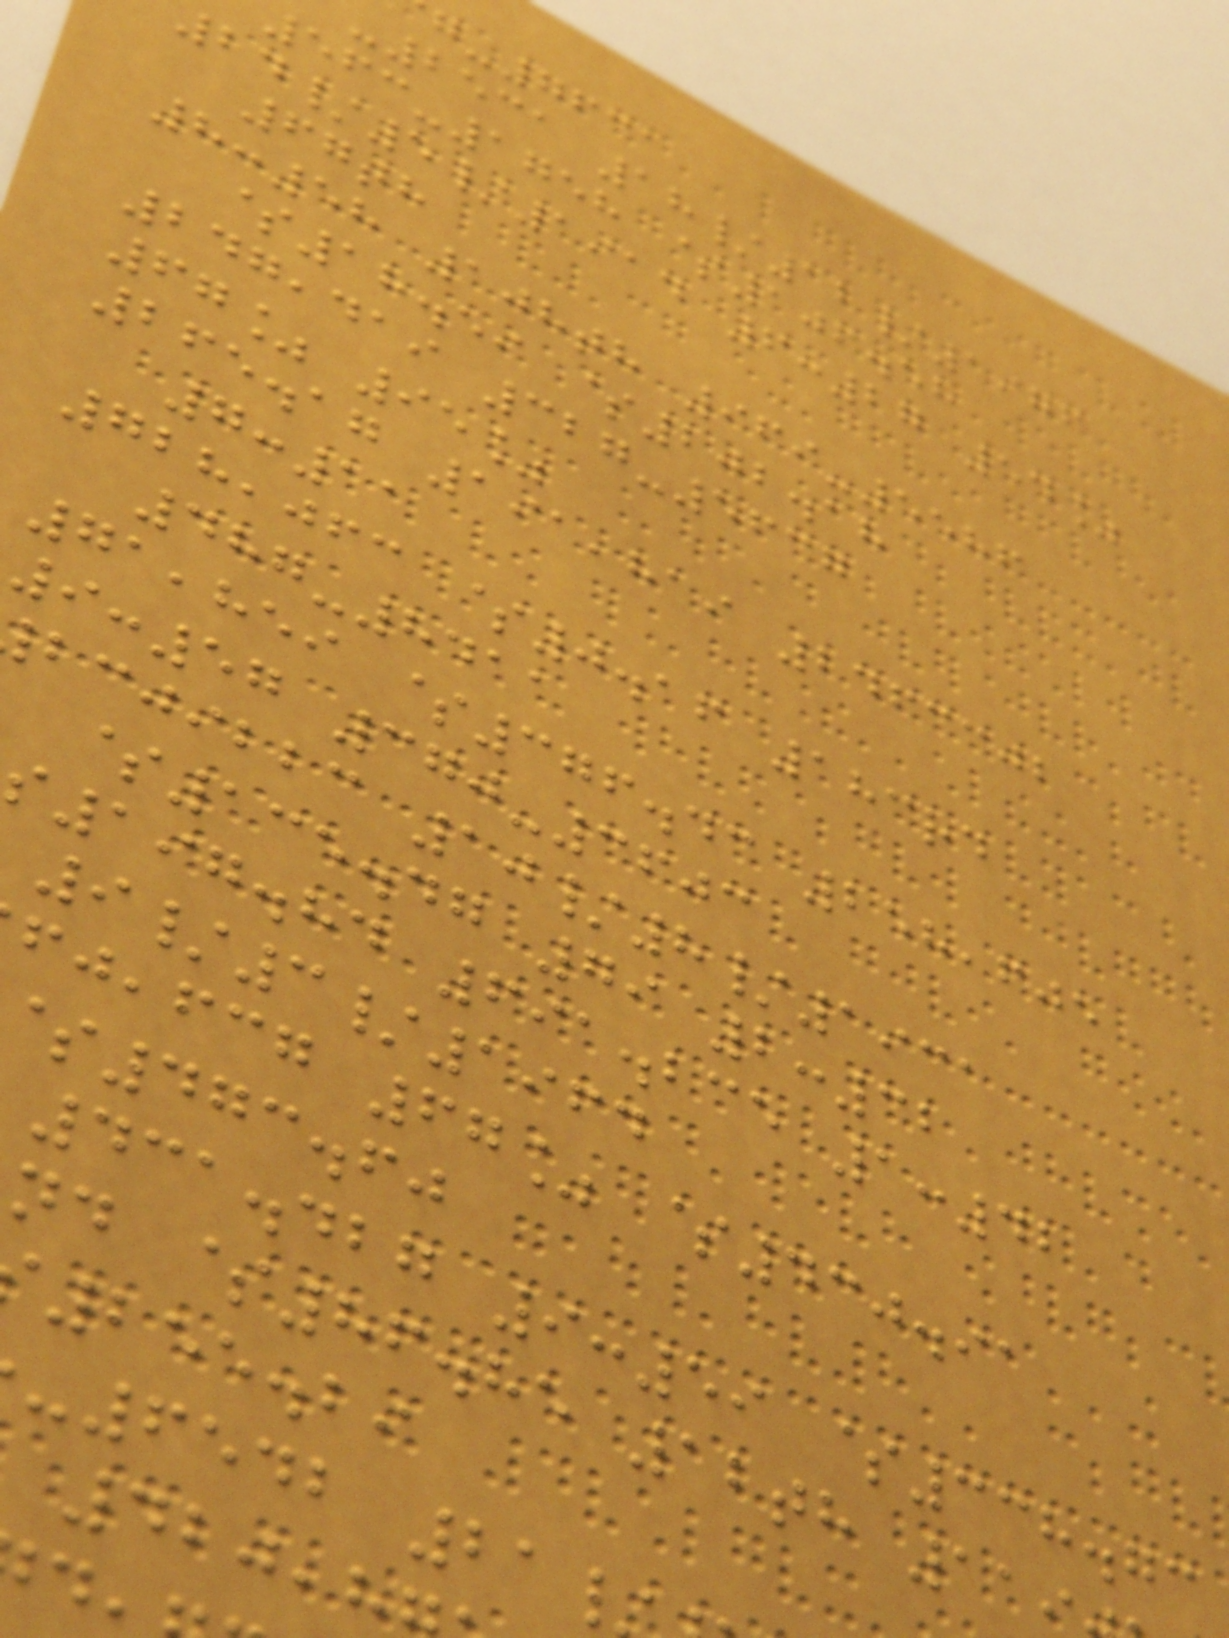-7631
-2531 18/12/1976
563-1758 $106.58
24/5/1914 6:27 54%
67th
8:58 108th 969-5586
$18.59 $202.18
247,419 327-5637
67% 95%
265.17 191,819 2463302
7:11
728,063 $0.16 183rd
487-8411
71,859 $376.43 258,605
9:57 370-3603
bcjibbc 10/8/1931
$135.47 79 2:32
197.84 691.235 1:42
9/3/1964
,fcg 67% $430.91
473.60
431.427 9:59 $338.73
nd $86.85 12th 11
255.29
-6542 21
